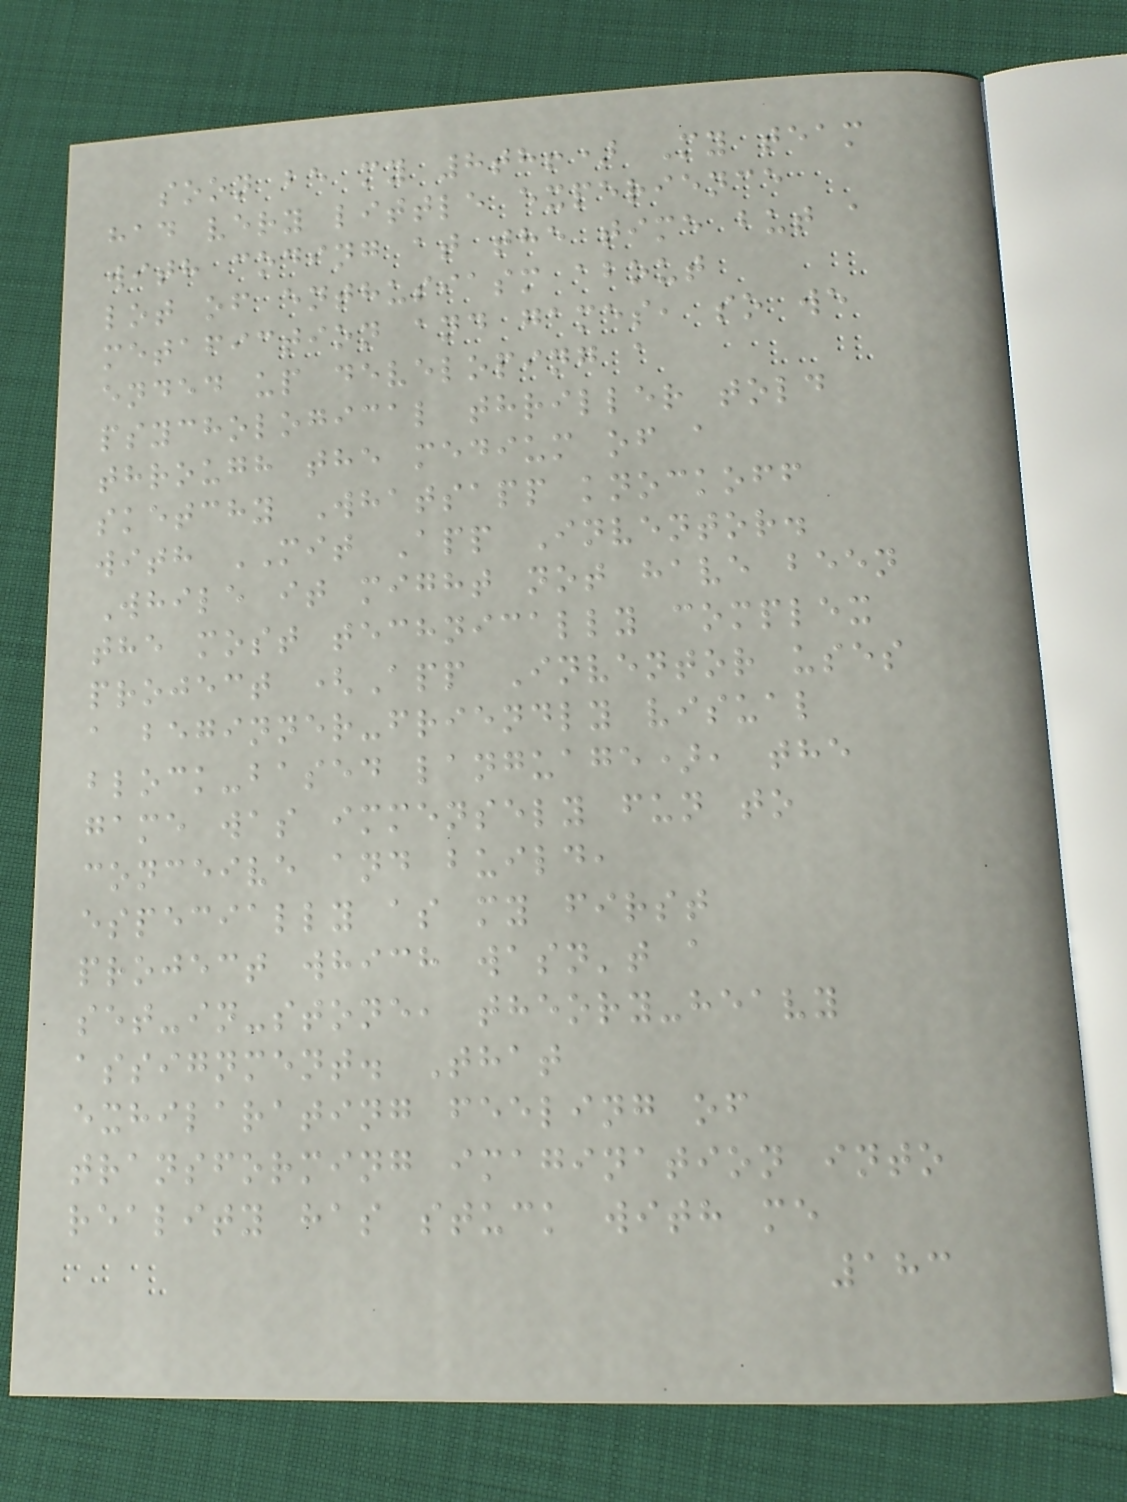soon be my 8th!) My team
had very little experience
with coding at the time but a
lot of enthusiasm about
metafiction and games, so we
ended up developing a
psychological thriller told
through the medium of a
sketchy Whatsapp knockoff
with MIT App Inventor.
While it might not have been
the most technically complex
project (App Inventor uses
a beginner-friendly visual
block-based language), the
game was immensely fun to
conceive and build,
especially as my first
project which wasn't a
set-in-stone, theory-heavy
assignment. That
exhilarating feeling of
transforming imagination into
reality has stuck with me
183
